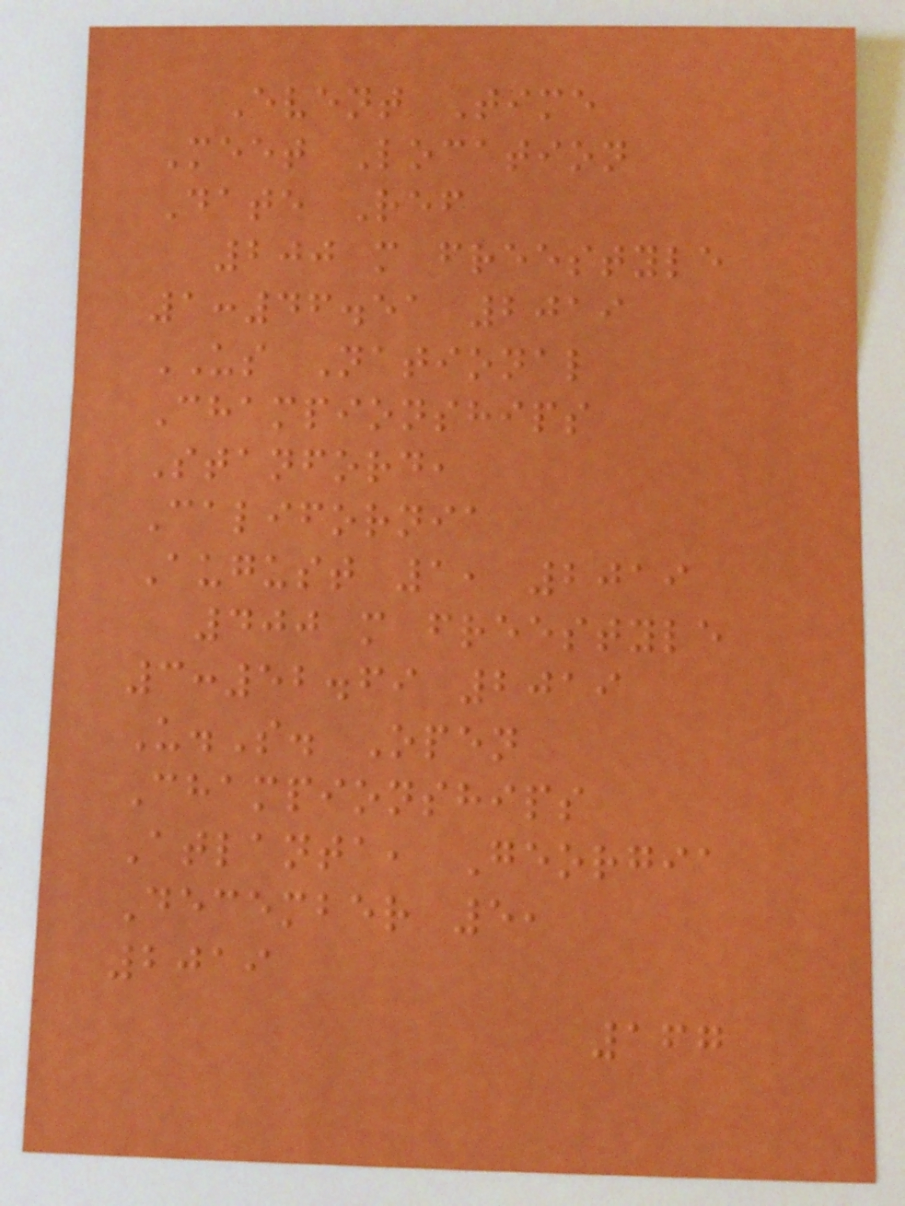Event Time
Meet Location
Date Ref
200 m freestyle
1:46.51 2019
US National
Championships
Stanford,
California
August 1, 2019
400 m freestyle
3:52.69 2019
U.S. Open
Championships
Atlanta, Georgia
December 5,
2019
167
